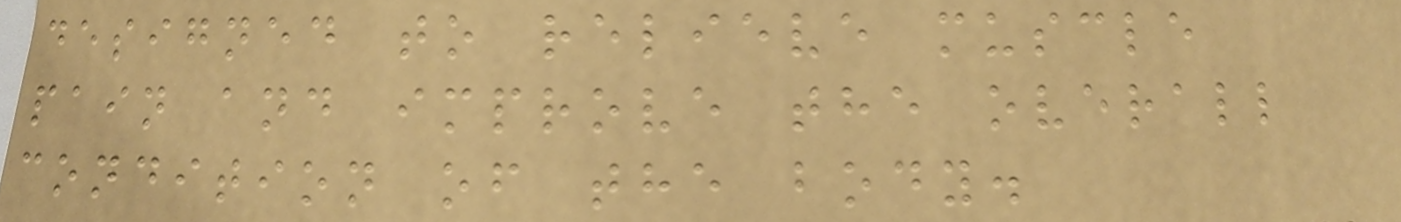designed to relieve muscle
pain and improve the overall
condition of the body.
